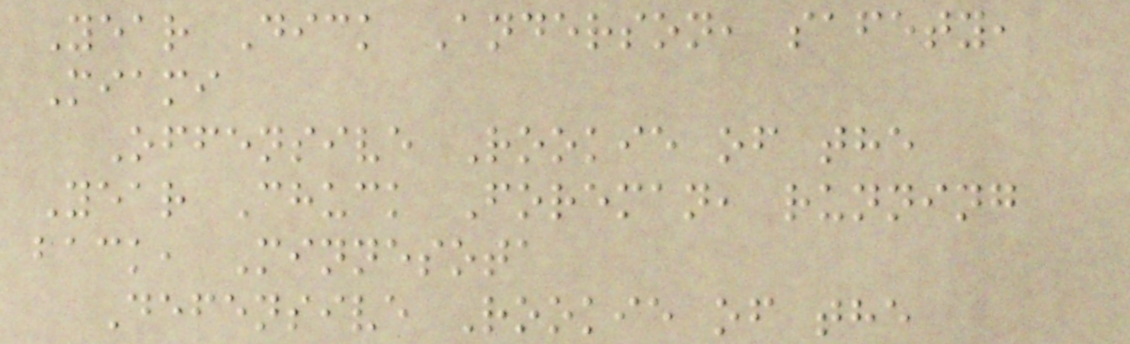Year Dick Anderson, safety,
Miami
Offensive Rookie of the
Year Chuck Foreman, running
back, Minnesota
Defensive Rookie of the
